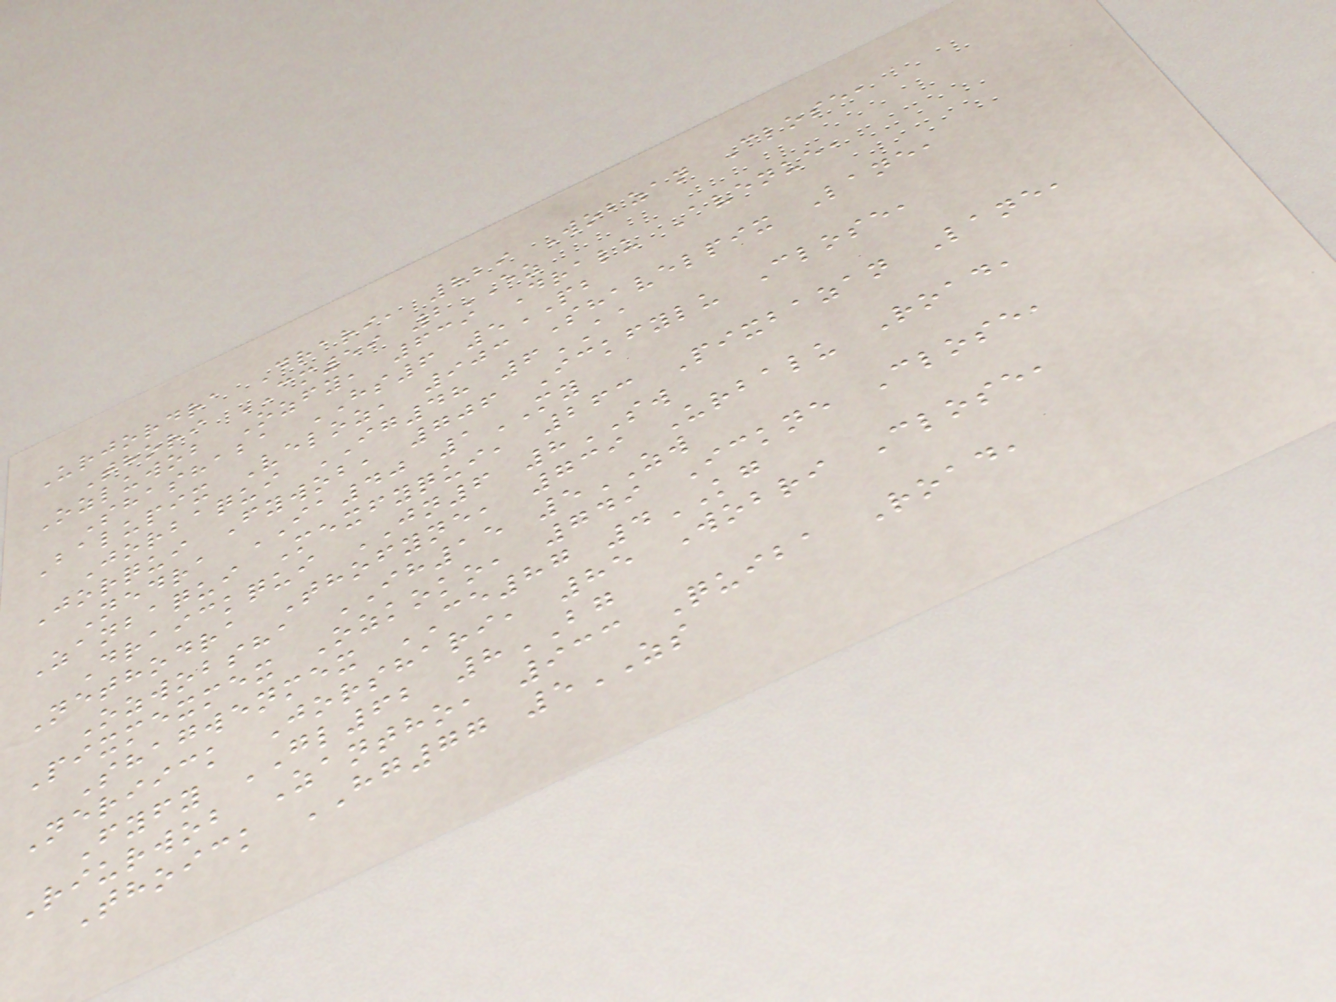Urjordra Drari, 829 Wobzan Close,
Thori CM59 2EZ
Ozluwob Ozfy, 639 Dralu Avenue,
Shashaba HS6 5PB
Balupix Veloz, 903 Shavelpix Lane,
Jorbaqui IG48 6AA
Jorqui Fywob, 706 Ickfylu Close,
Nedra IA40 1MY
Zanbaqui Mexfyqui, 263 Pixbazan Lane,
Draickqui JN6 8SW
Nethodra Thofyne, 739 Urbalu Road,
Ozwobsha IH15 5ZW
Pixmexmex Ozkoko, 749 Ickne Close,
Shagwenmex CE87 4KG
Neriick Jorshari, 85 Wobri Close,
Fyfy GL62 8BG
Riurwob Zantho, 933 Quiba Road,
Thoick HG77 5ZS
